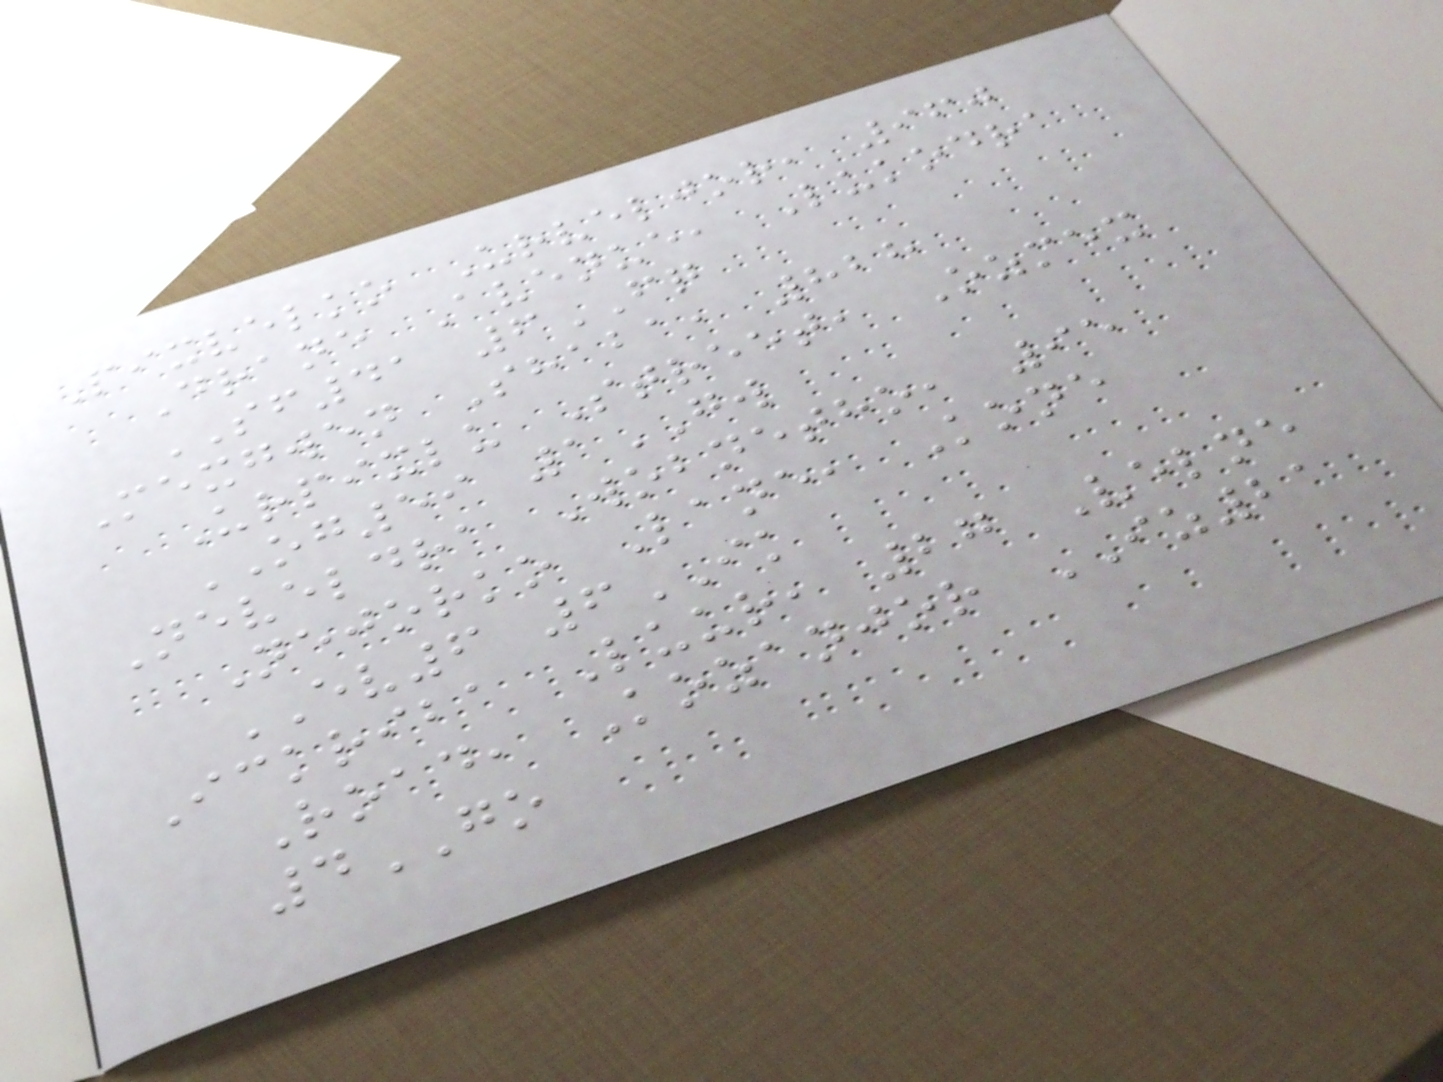Pixvelko Urveljor, 960
Drane Avenue, Lukodra
SF41 6FQ
Mexgwen Shaba, 828
Urpixlu Street, Ozmex
OG59 1GW
Neveldra Wobnetho, 95
Nejorko Lane, Kone
EV6 6IK
Ickriba Luur, 27 Velne
Road, Kozanjor IZ21
4GO
